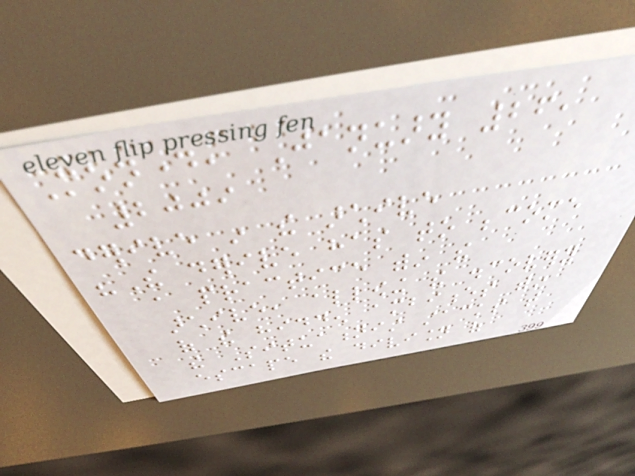Monday, January 26,
2009
derive in the archive
"The derive has to become
a practice within the
archive, allowing the discovery
of the hidden ambiences within
the Situationist stacks that
escape the division of
